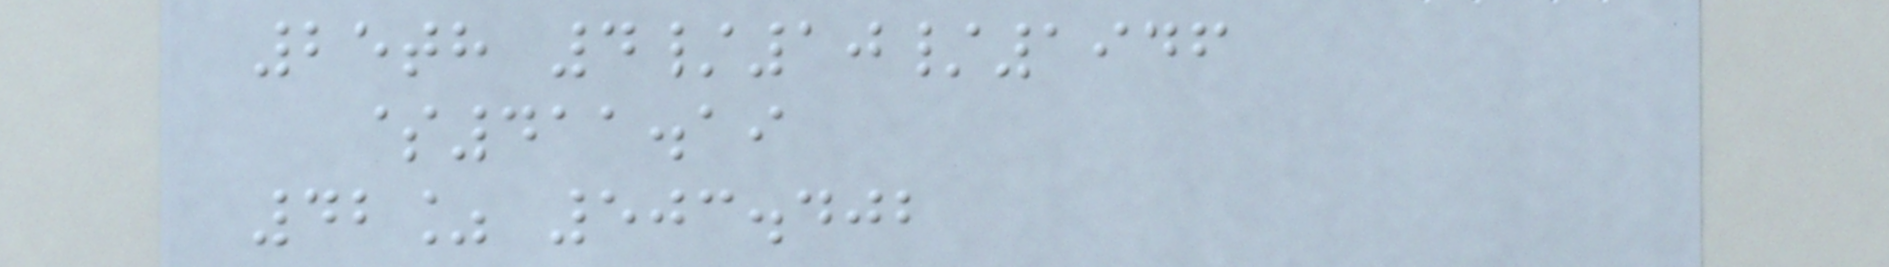25th 4/10/1946
$411.19
42% 503.402
